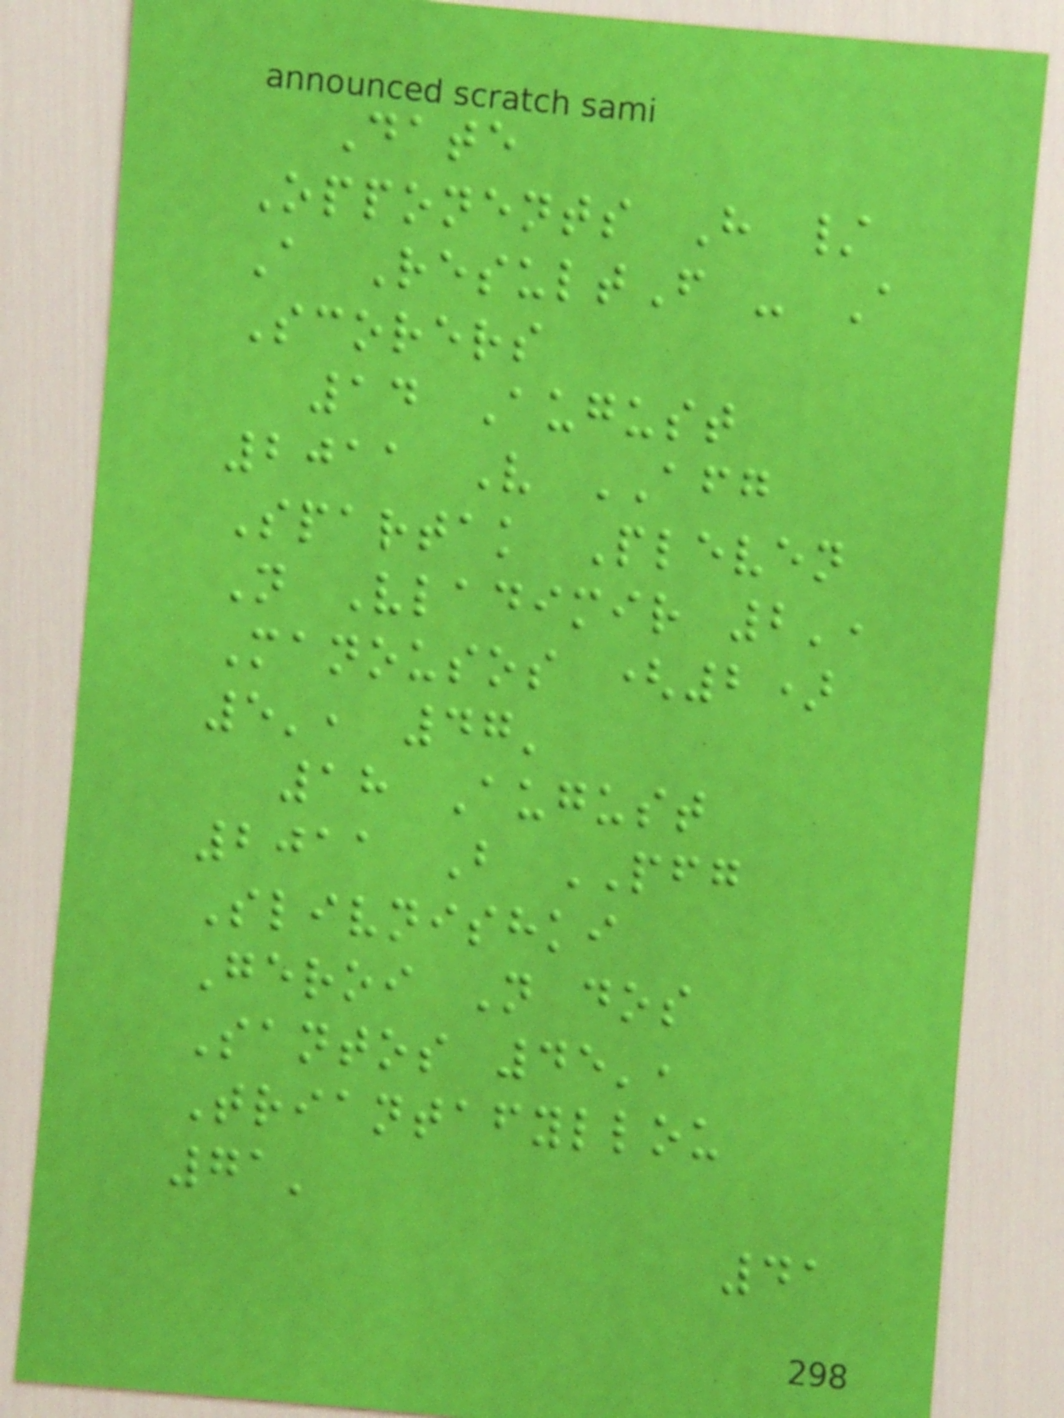Date
Opponents H /
A ResultF - A
Scorers
14 August
2011 V AFG
Spartak Pleven
N Vladimir 2',
Manousos (2)
5', 47'
18 August
2011 B PFG
Slivnishki
Geroi N dos
Santos 45',
Triantafyllou
71'
41
